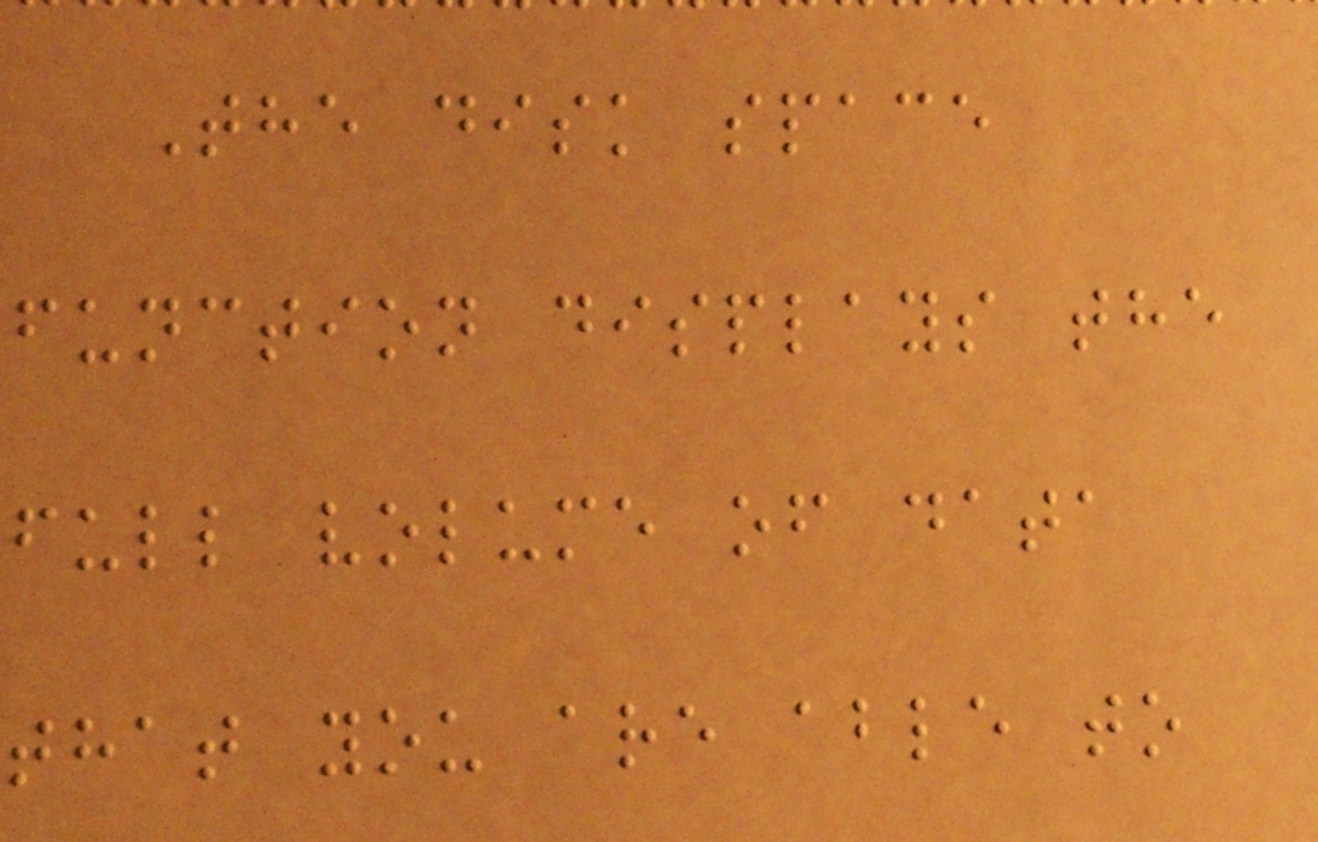The disk space
function displays the
full volume of data
that you are able to
